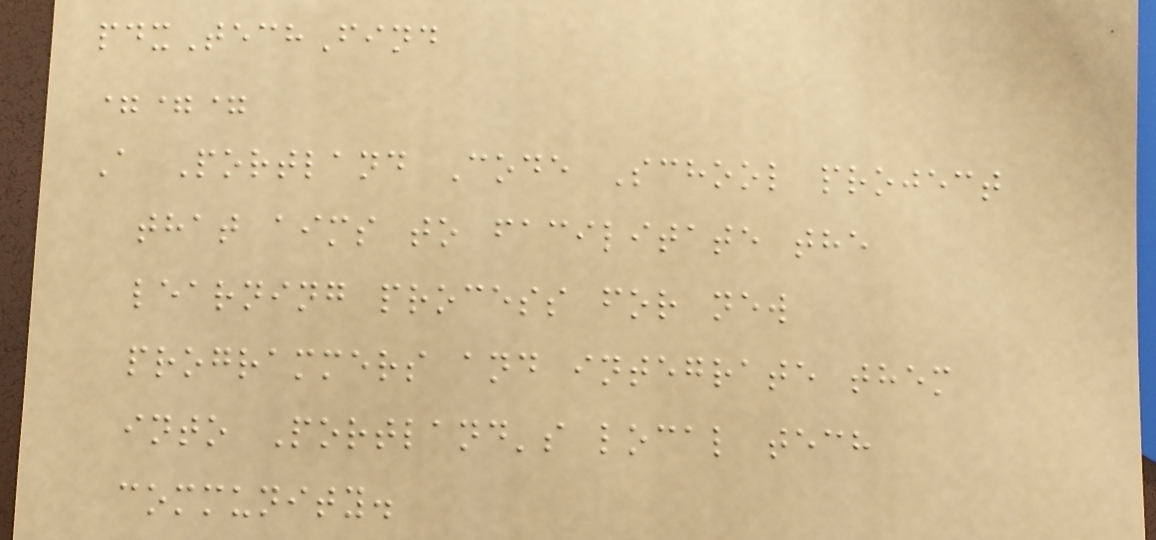pdxTechFind
===
A Portland Code School project
that aims to facilitate the
learning process for new
programmers and integrate them
into Portland's local tech
community.
